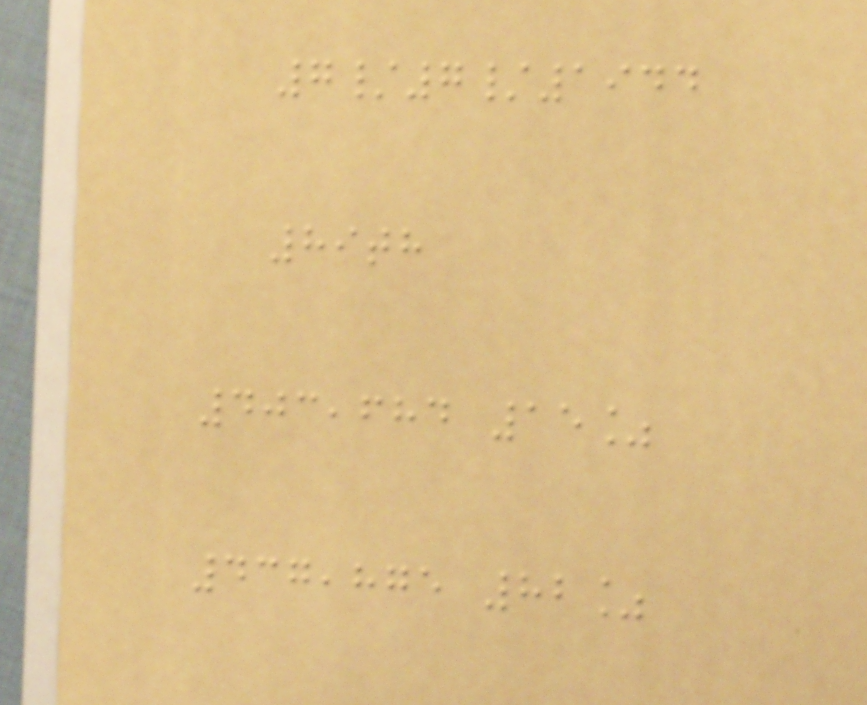7/7/1944
89th
403,684 15%
437,875 82%
